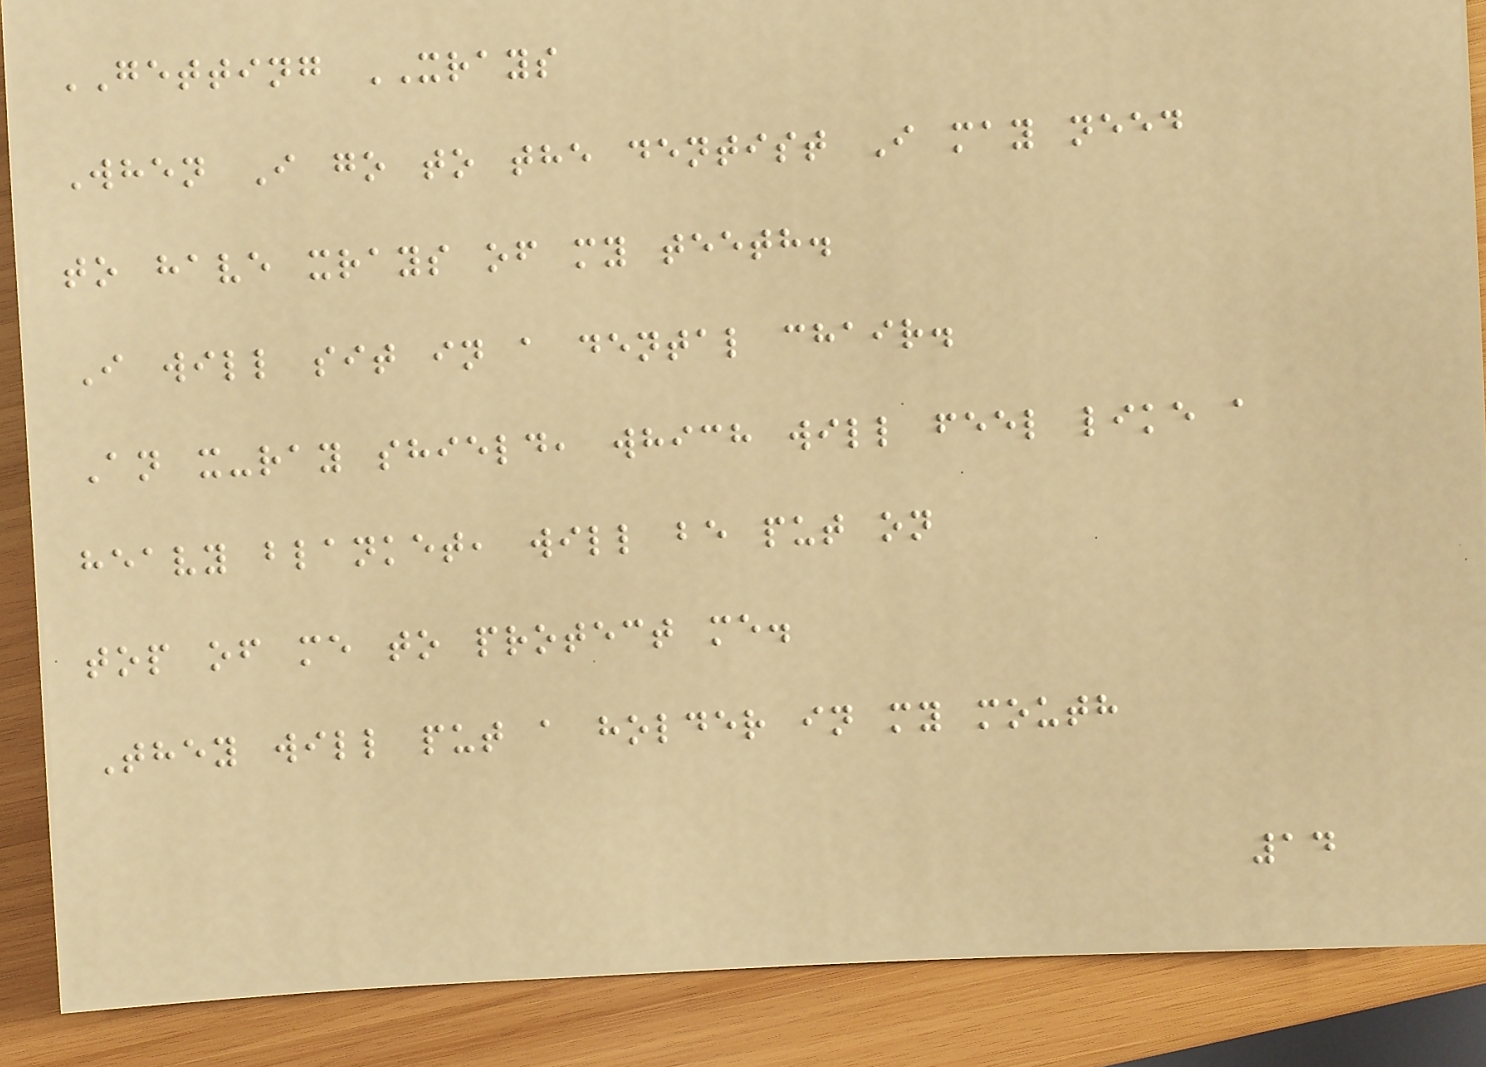GETTING XRAYS
When I go to the dentist I may need
to have xrays of my teeth.
I will sit in a dental chair.
An x-ray shield, which will feel like a
heavy blanket, will be put on
top of me to protect me.
They will put a holder in my mouth
14
